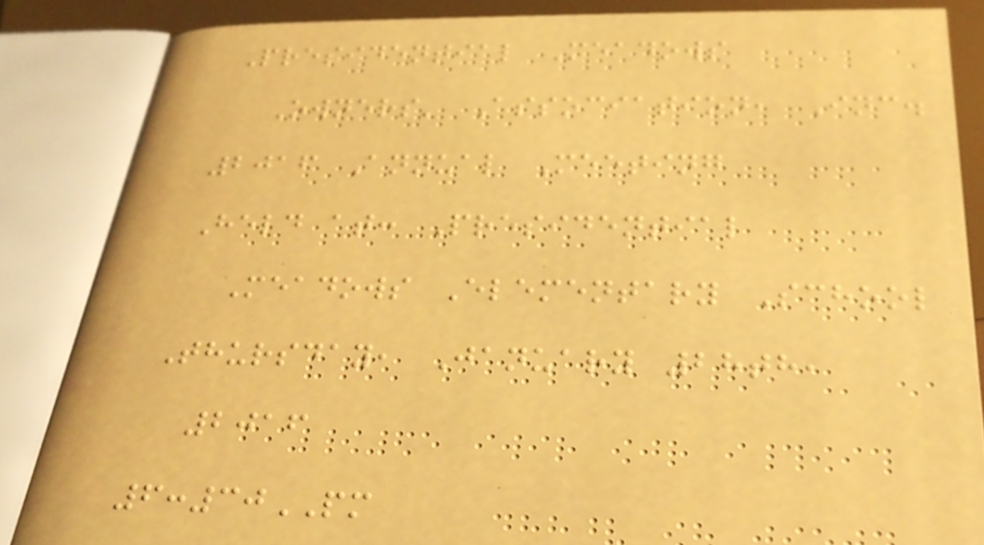Presidential Meadows
Owners' Association, Inc.
2016 Annual Meeting
Held at: Presidential
Meadows Elementary School
Thursday, January 28th,
2016
6:30PM
